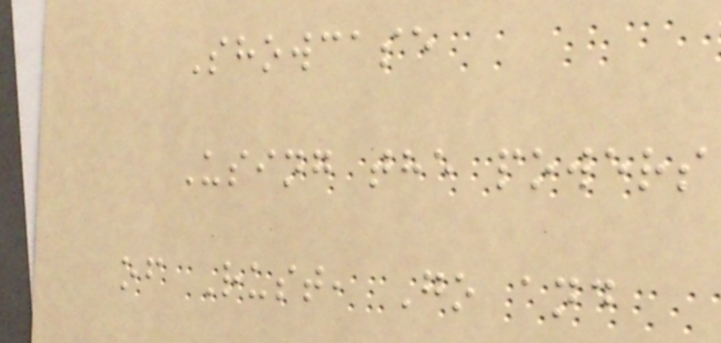Showcase
Using the powers
of Rust, Go and
